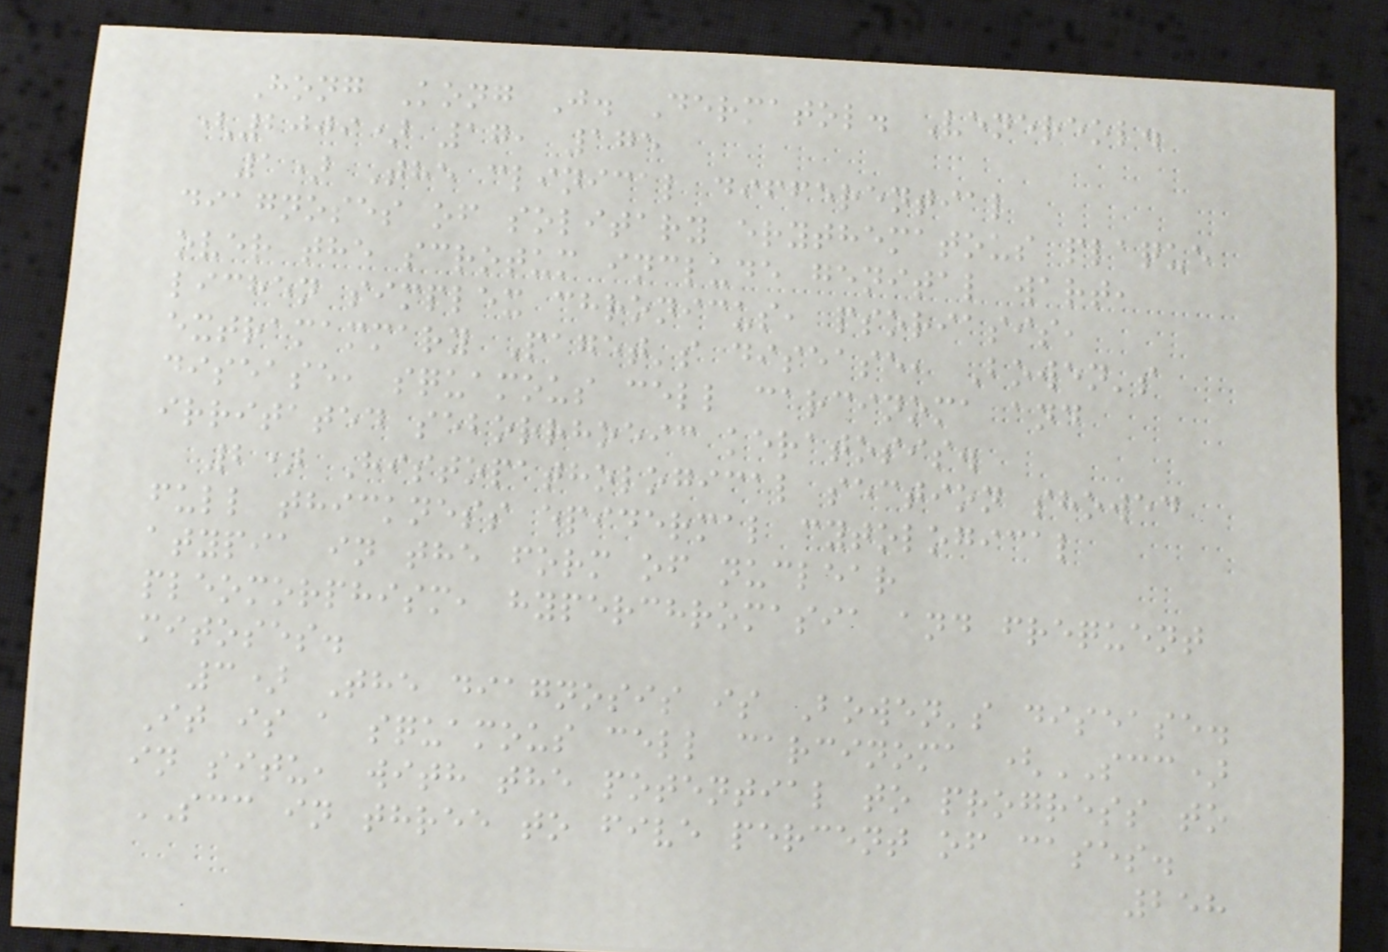Hong Kong J. Dermatol. Venereol.
(2009) 17, 175
1) The clinical differential
diagnoses of solitary erythematous plaque
over the scrotum include genital wart,
lichen simplex chronicus, psoriasis,
extramammary Paget's disease, Bowen's
disease, squamous cell carcinoma and
irritated seborrhoeic keratosis.
2) Histopathological section showed
full thickness epidermal cytological
atypia in the form of nuclear
pleomorphism, hyperchromasia and frequent
mitoses.
3) The diagnosis is Bowen's disease.
It is a squamous cell carcinoma (SCC)
in situ, with the potential to progress to
SCC in three to five percent of cases.
258
